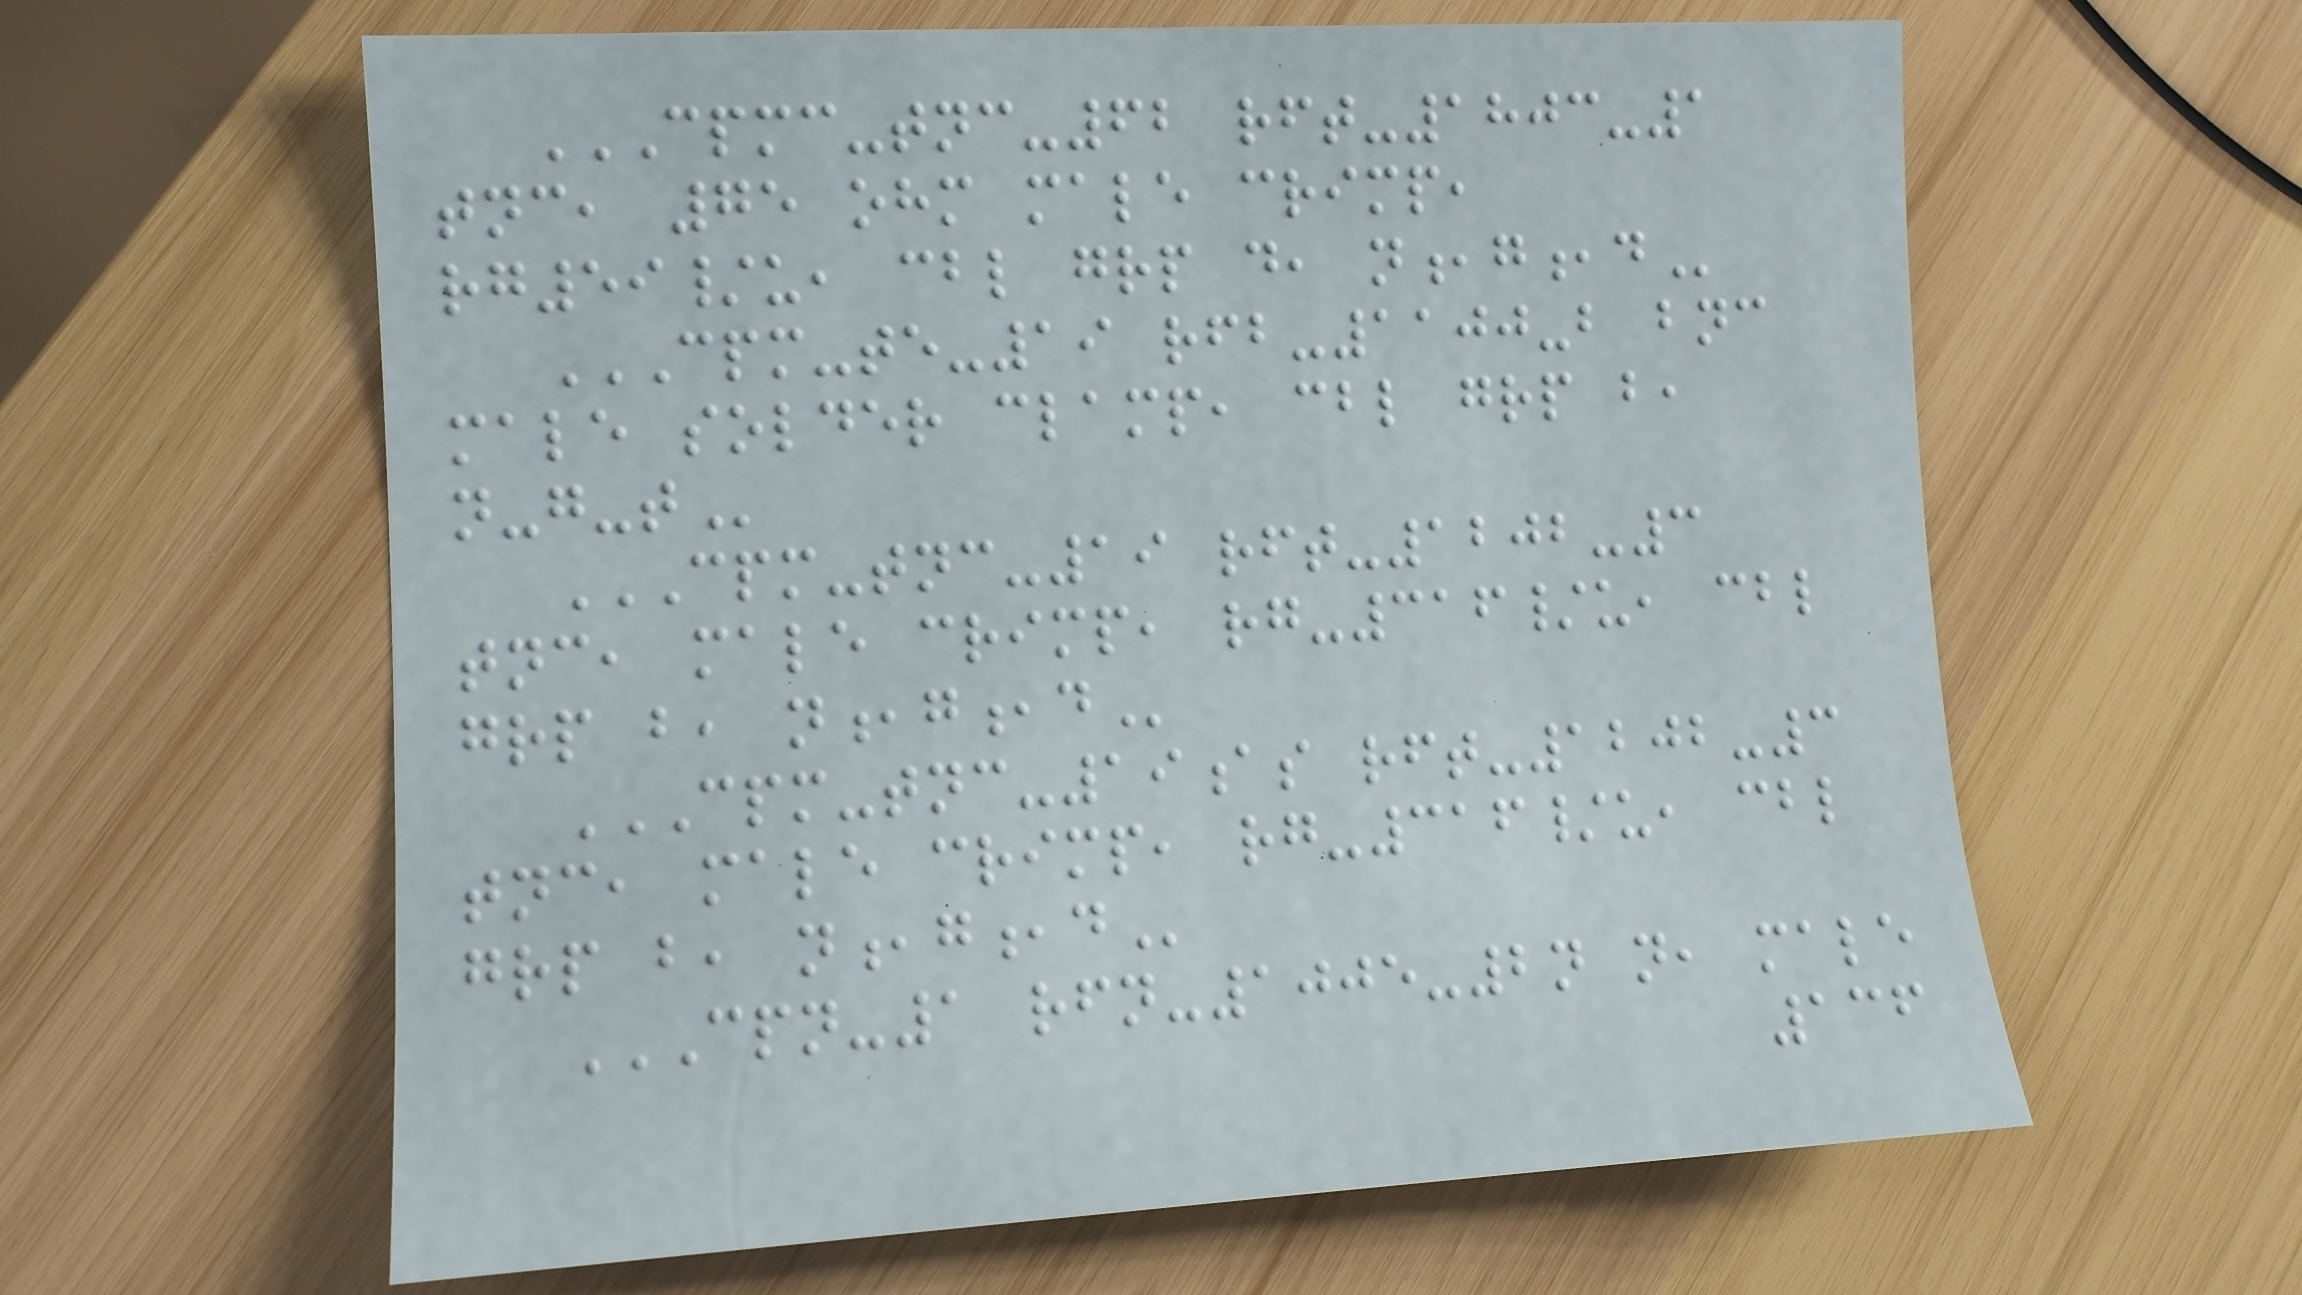CPMC-TNC-62 RFT-1803-1
TNC, 75 OHM MALE CRIMP,
RG59/U, CBL GRP D, N,G,D
CPM-TE-19 RFB-1100-B BNC
MALE SOLDER CLAMP, CBL GRP B,
N-G-T
CPM-TNC-19 RFT-1202-3
TNC, MALE CRIMP, RG-316/U, CBL
GRP B, N,G,D
CPM-TNC-19AS RFT-1202-3
TNC, MALE CRIMP, RG-316/U, CBL
GRP B, N,G,D
CPN-1 RFN-1005-2N N, MALE
136
